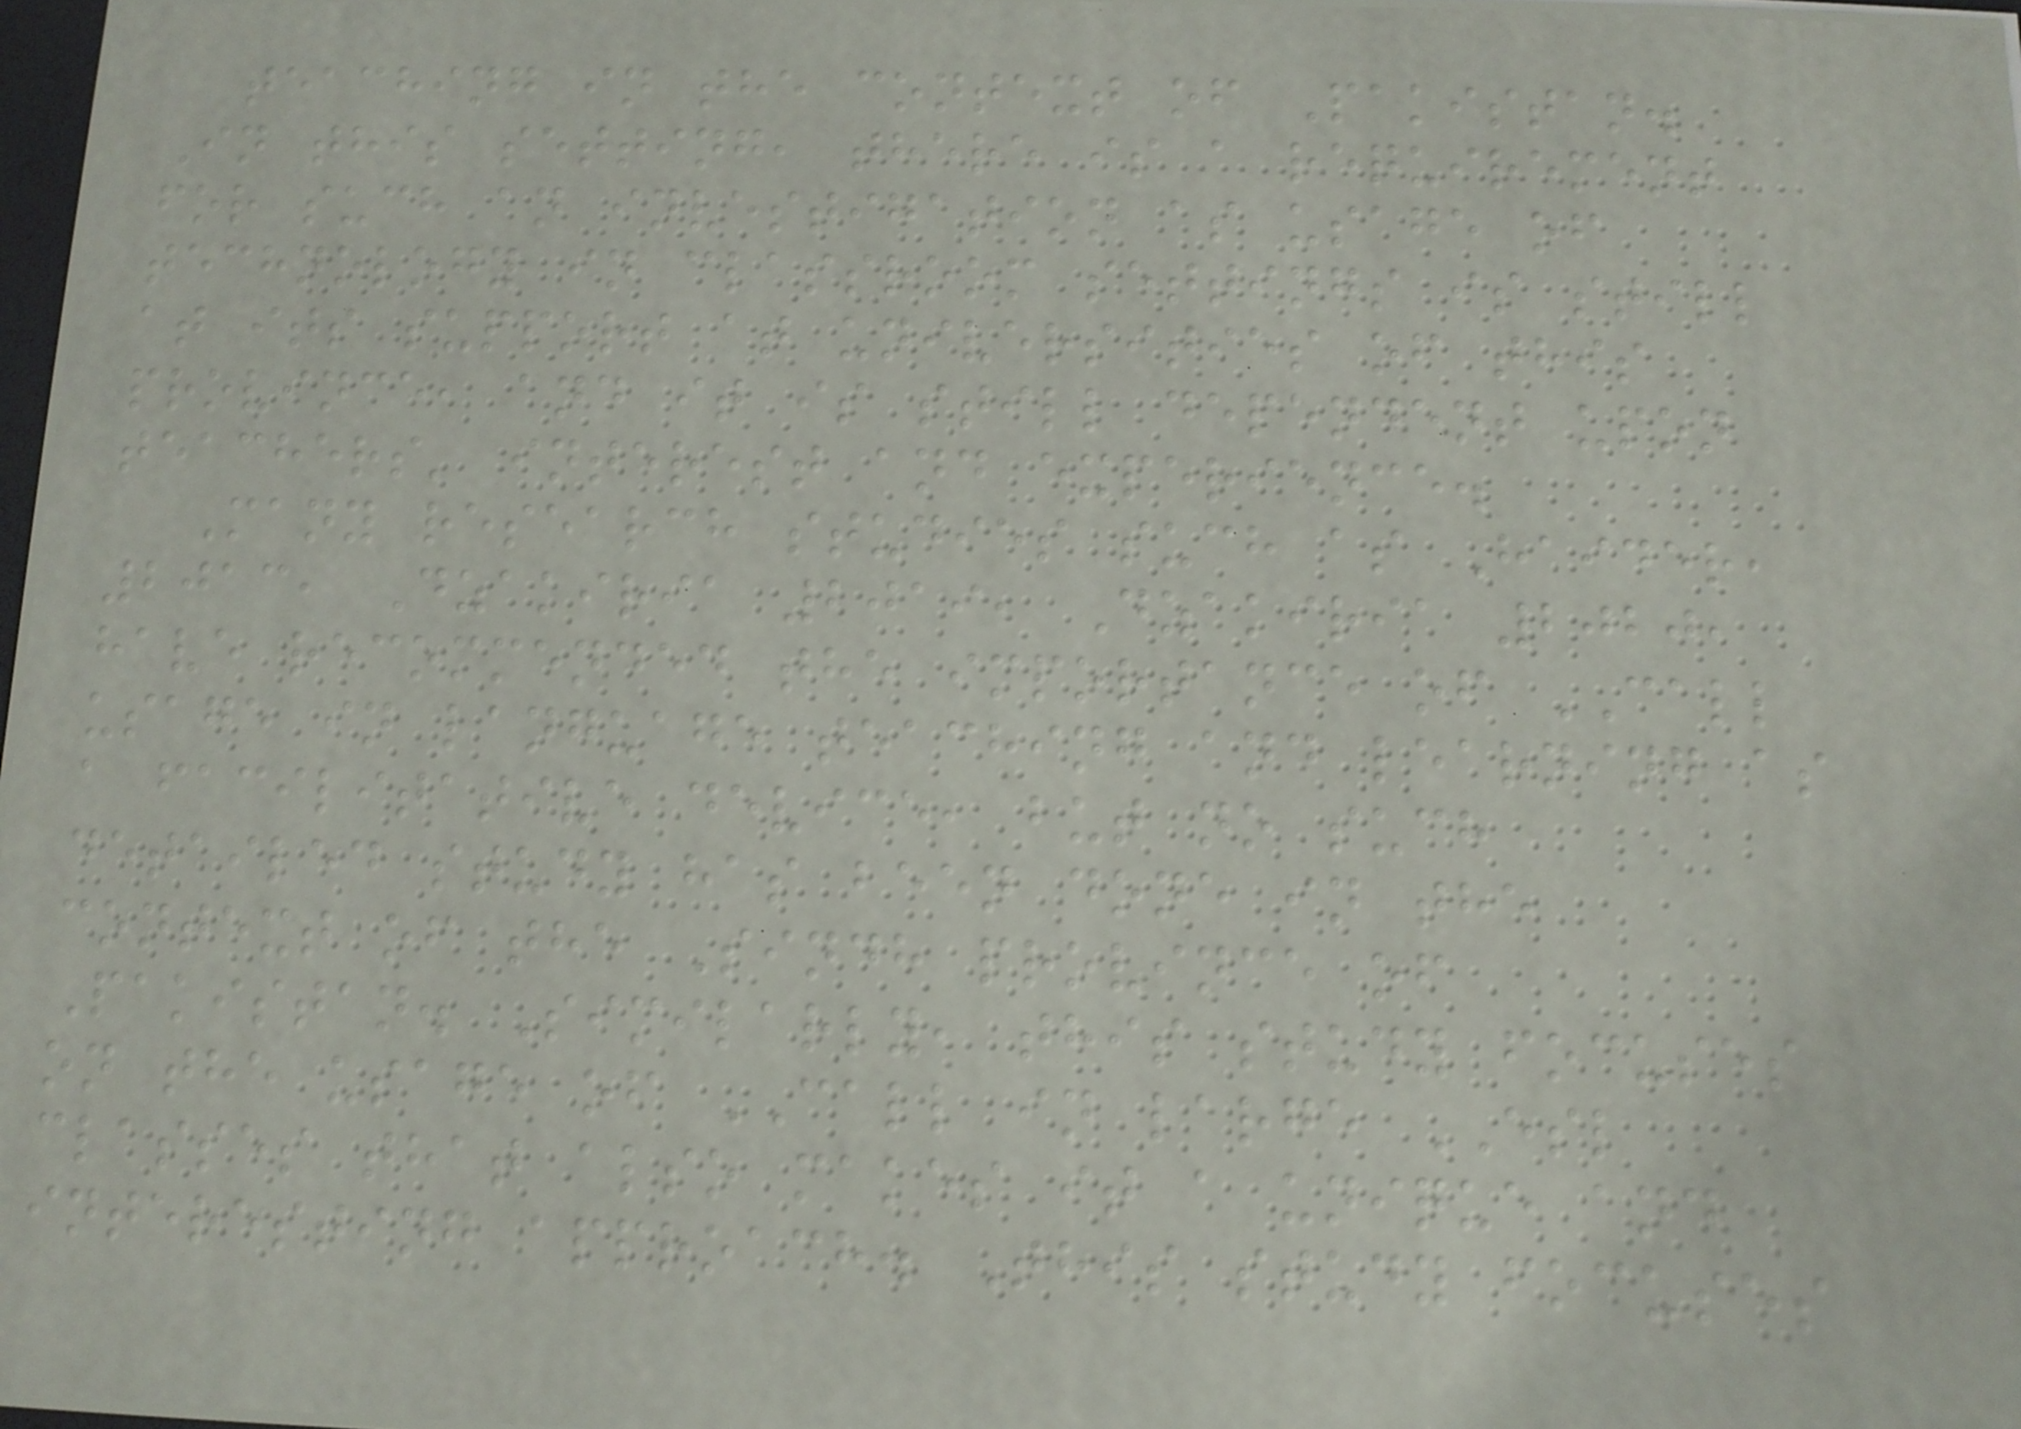teaching in the context of Pakistan.
In this setting, there is a requirement
for such an investigation as usage of
technology in classroom settings is still
at its support at universities of this
province, and it is still dependent upon
teachers' interest and experience.
Many research studies such as Haider,
2013, Dzakiria 2019, Dzakiria 2020,
have recommended the importance of CALL
usage in language teaching and learning as
a facilitative device, but no such
detailed study has been done in the
context of the Sindh province of
Pakistan. Similarly, this study focuses
on the usage of CALL in large ESL
classes that also makes it a unique and
interesting approach. This study focuses
